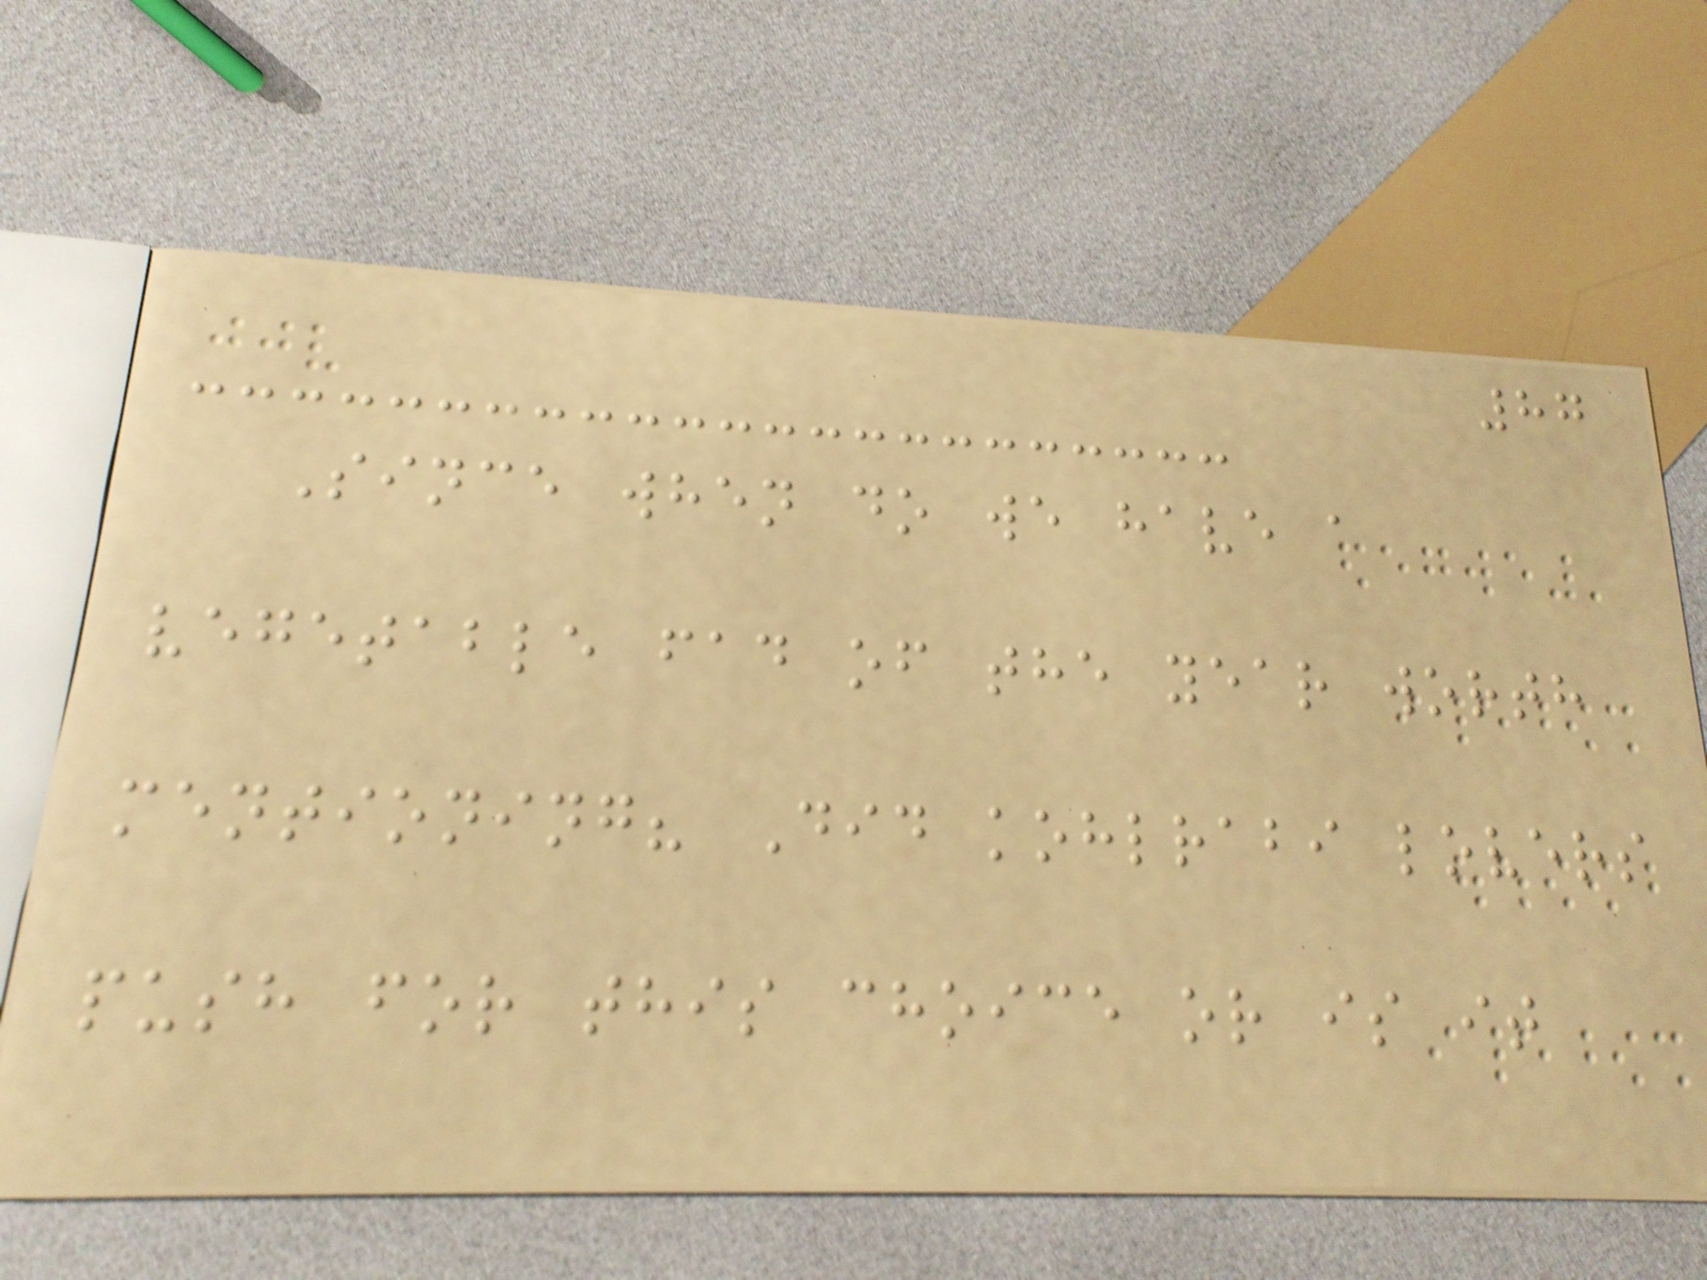87
Since when do we have a
vegetable fad of the year worth
mentioning? Did kohlrabi lovers
push for this choice or is it
